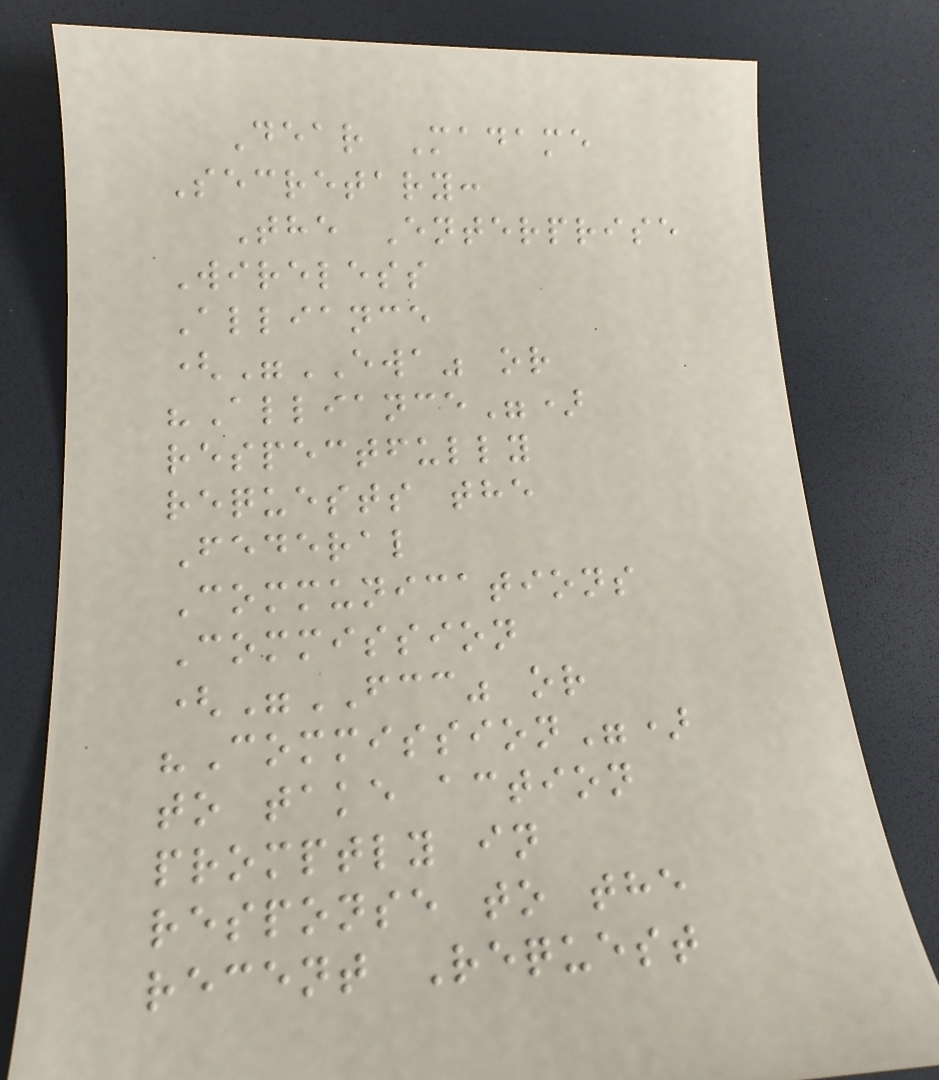Dear Madame
Secretary:
The Enterprise
Wireless
Alliance
("EWA" or
"Alliance")
respectfully
requests the
Federal
Communications
Commission
("FCC" or
"Commission")
to take action
promptly in
response to the
recent Request
